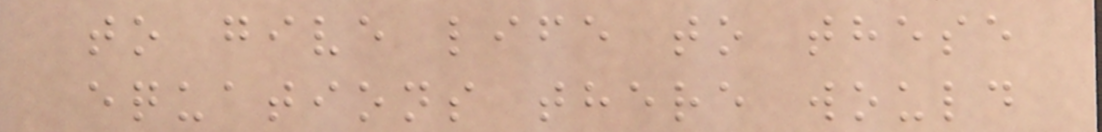to give life to these
equations there would
